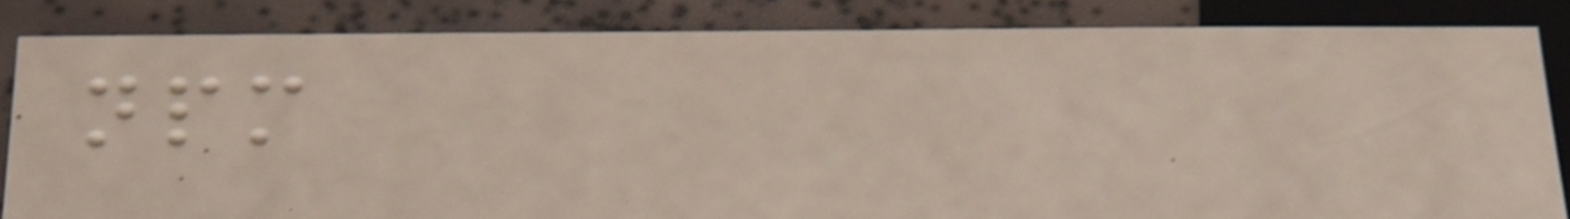npm
